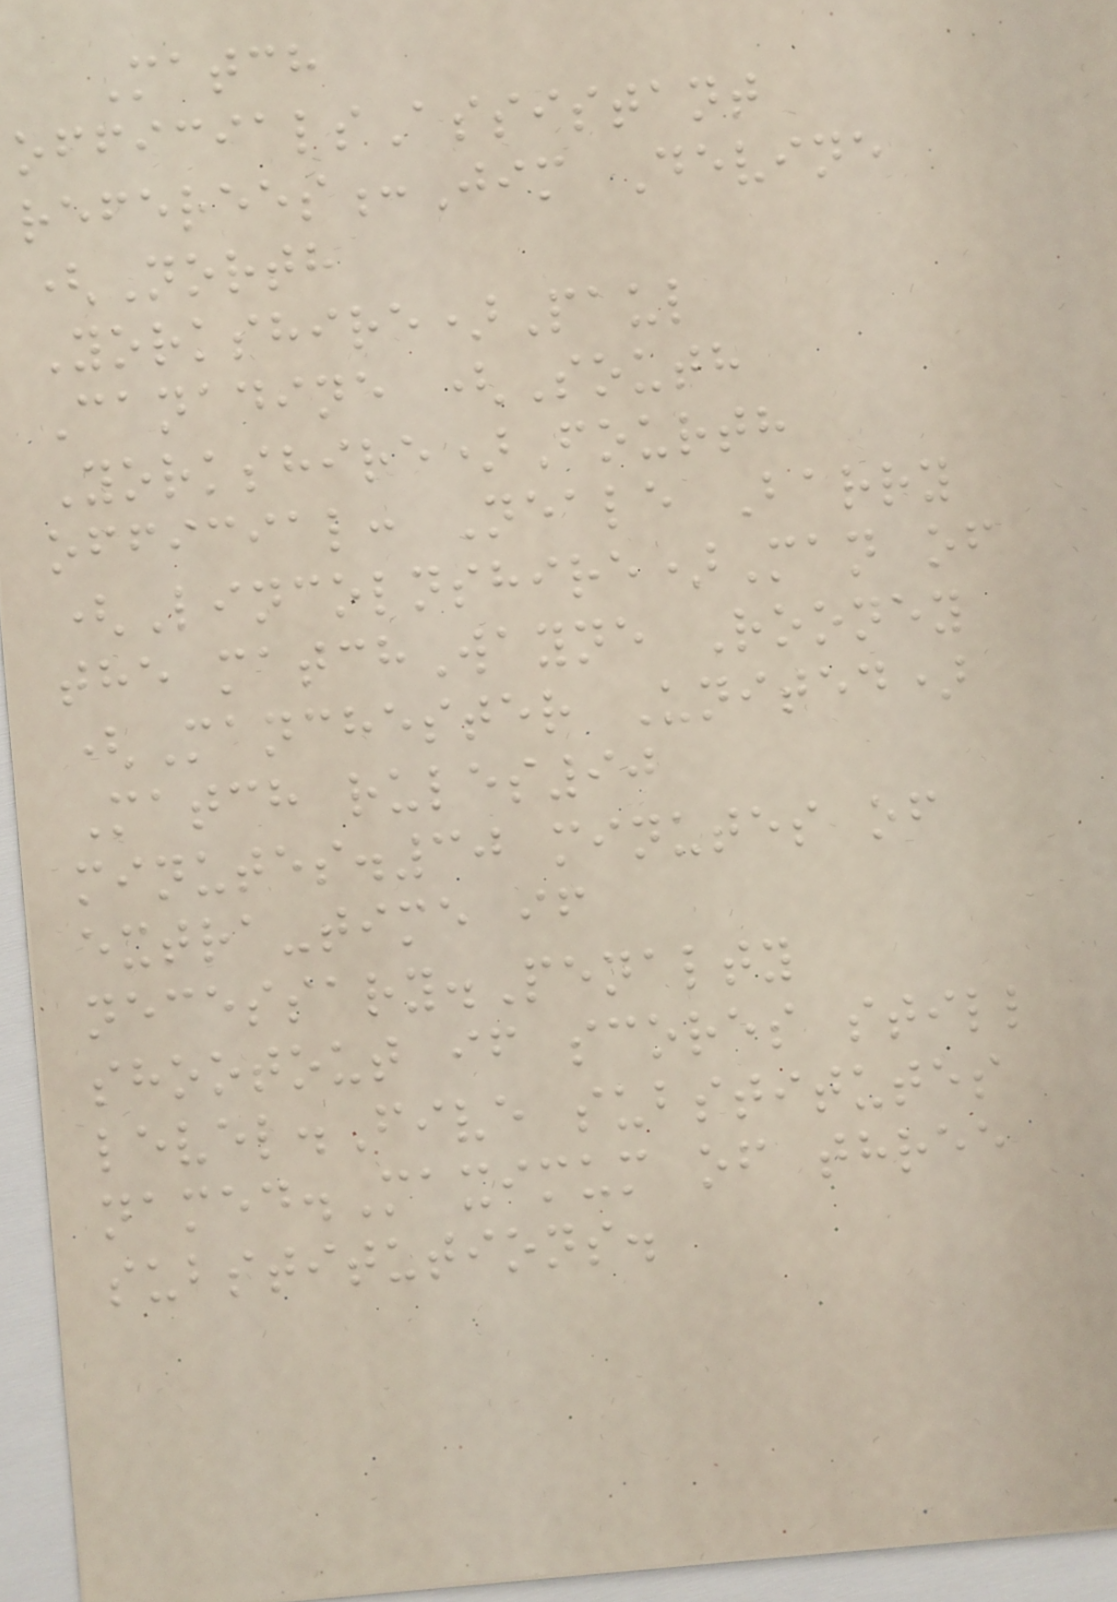Match
officialsAssistant
referees:Jim Devine
(North
Yorkshire)Paul
Canadine (South
Yorkshire)Fourth
official: Neale Barry
(Lincolnshire)Man of
the matchWayne Rooney
(Manchester United)
Match rules90
minutes.30 minutes of
extra-time if
necessary.Penalty
shootout if scores still
level.Five substitutes
named.Maximum of three
substitutions.
